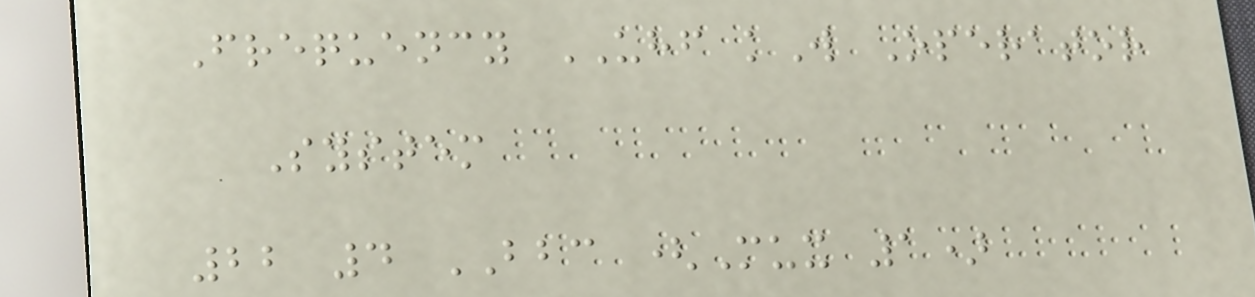Frequency UHF kW Operator
System
22 4 BBC (Mux 1)
